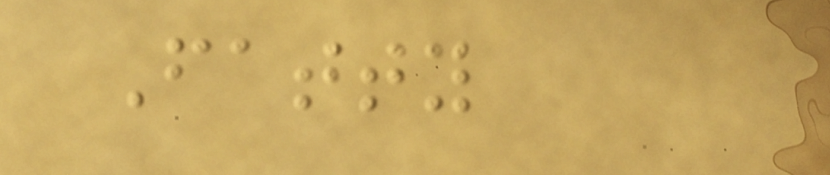Fatty
